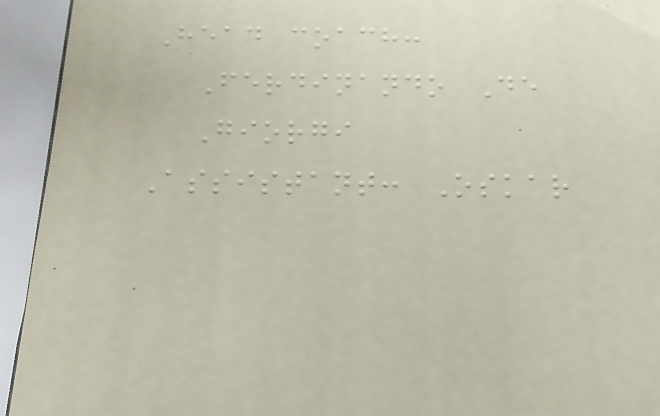Head coach:
Ferdinando De
Giorgi
Assistant: Oskar
